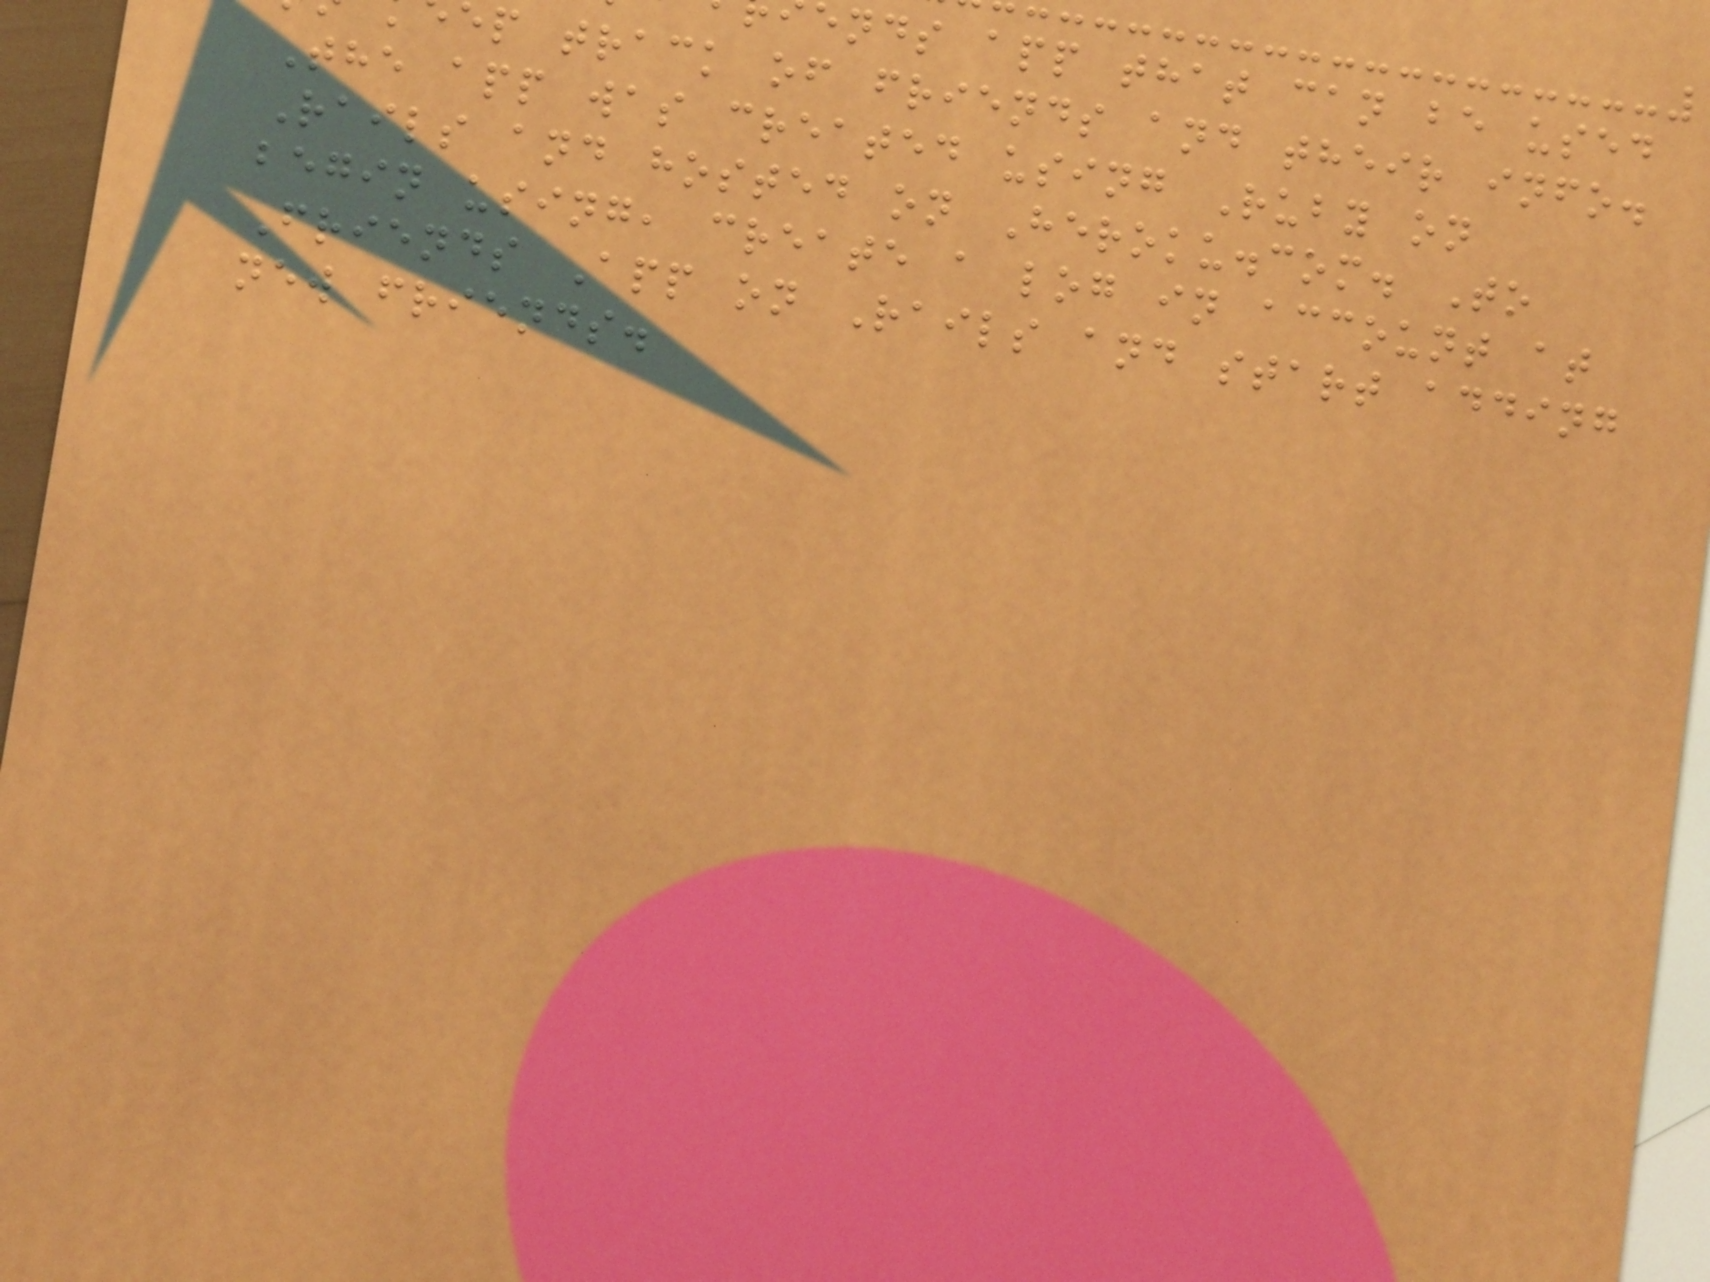ends app that can be used
ep track of friends and their info.
The app was created using Ruby on
Rails and hosted on Heroku.com. To
begin using, create a log in account at
Friends App on Rails and start adding
new friends.
